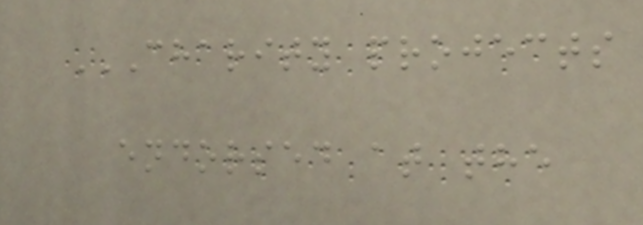CHARITY PROJECTS
ENDORSED AT THE
